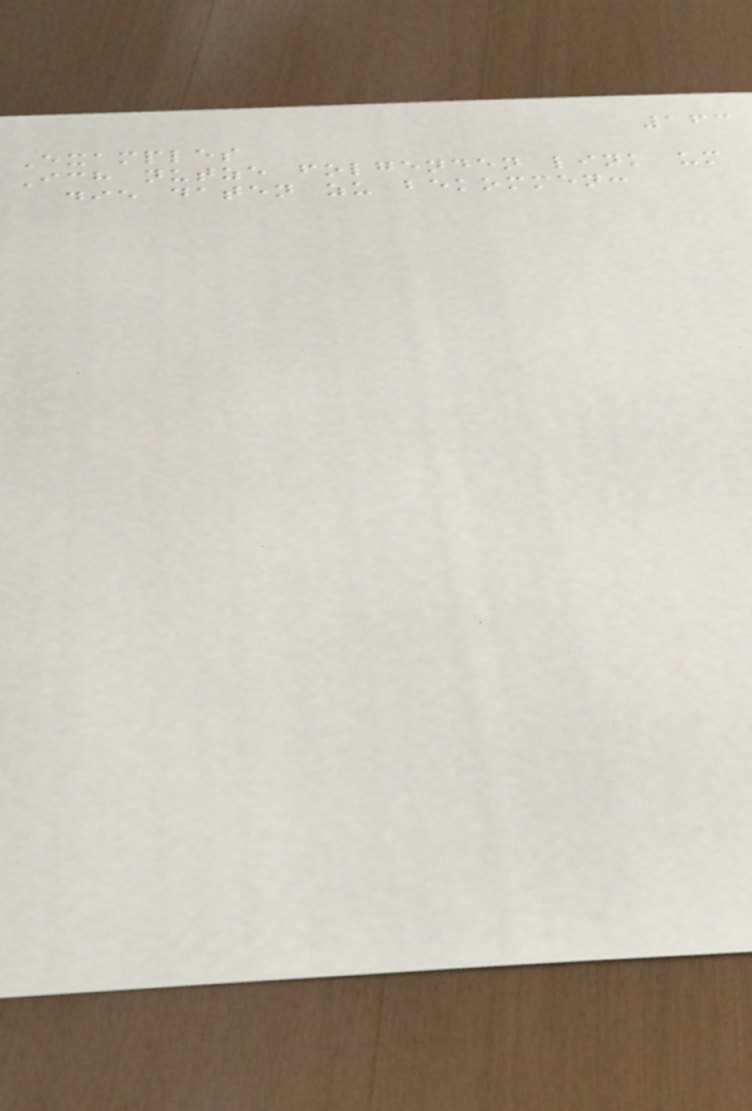163
Examples
Ich nutze folgenden link um
die daten zu bekommen:
